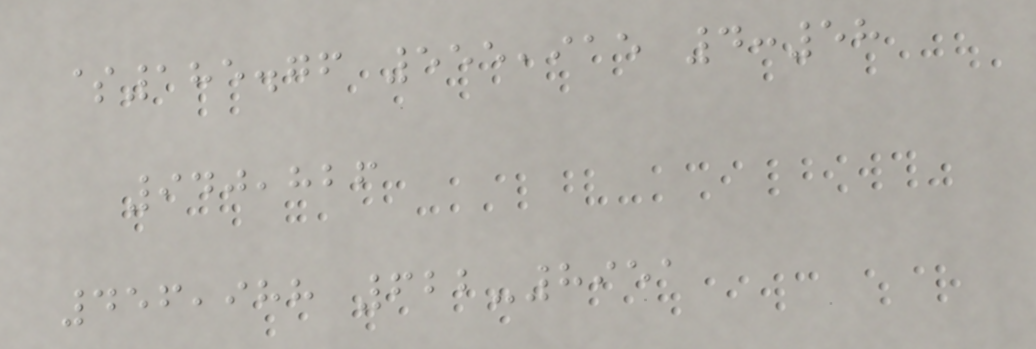$185.76 555,915 4:58
940,826
456,988 622-8951
